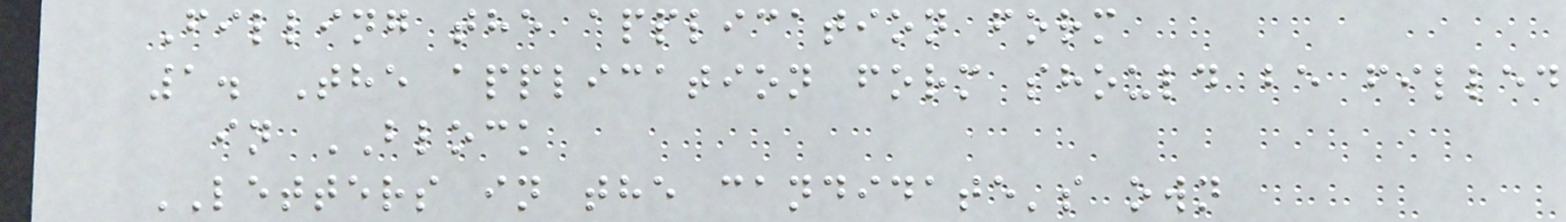Filling the application form
1. The application form should be filled
in BLOCK
LETTERS in the candidate's own
